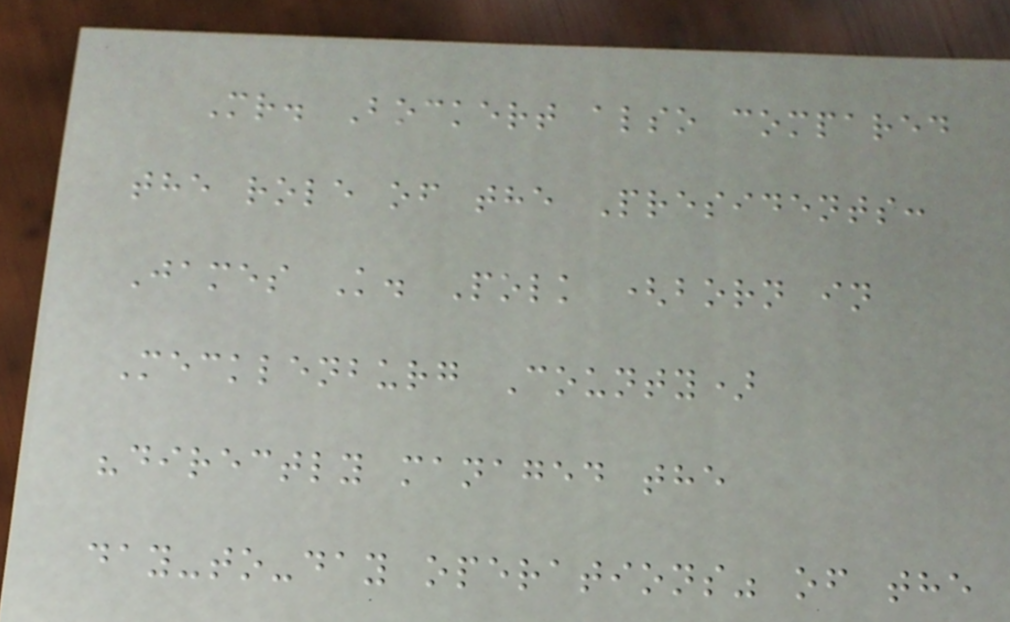Mr. Bockert also compared
the role of the Presidents:
James K. Polk (born in
Mecklenburg County)
"directly managed the
day-to-day operations" of the
